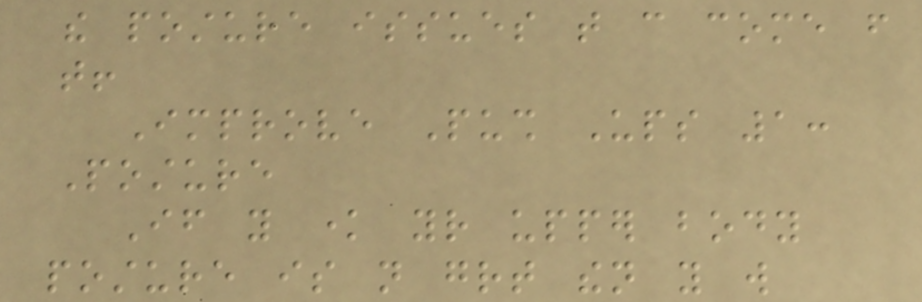the posture issues that can come from
that!
Improve Push Ups 1:
Posture
If you know your upper body
posture is not great then you will
